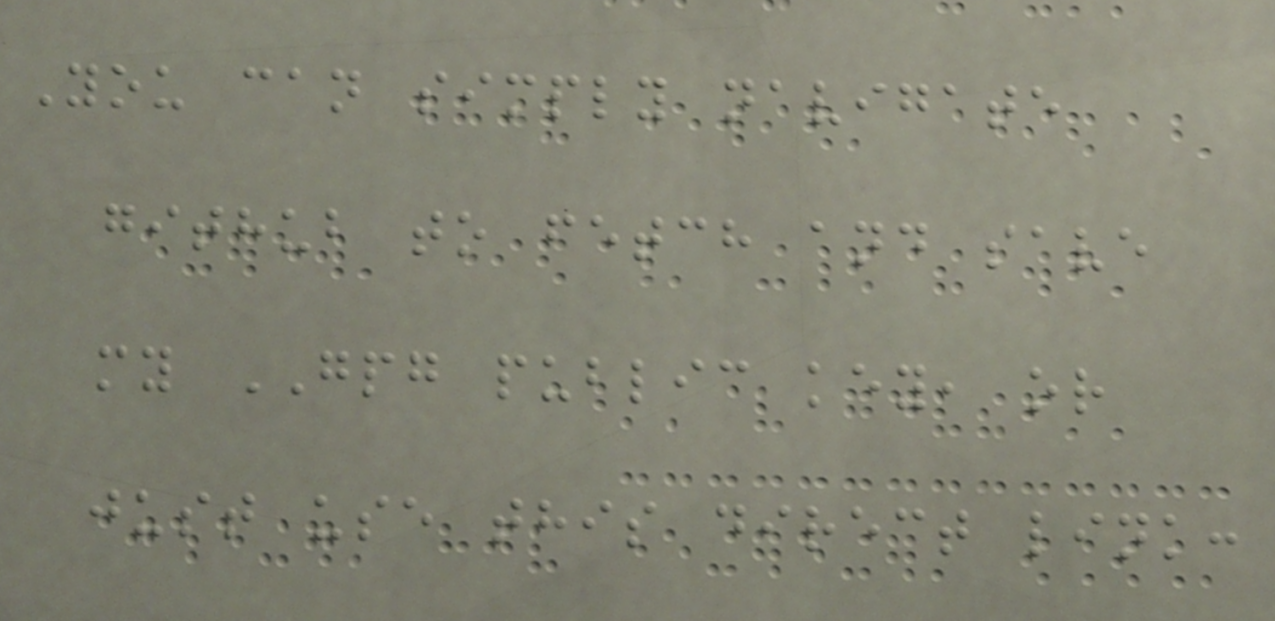You can simply navigate
github to fetch and save
my GPG public key, or
just use this direct link:
